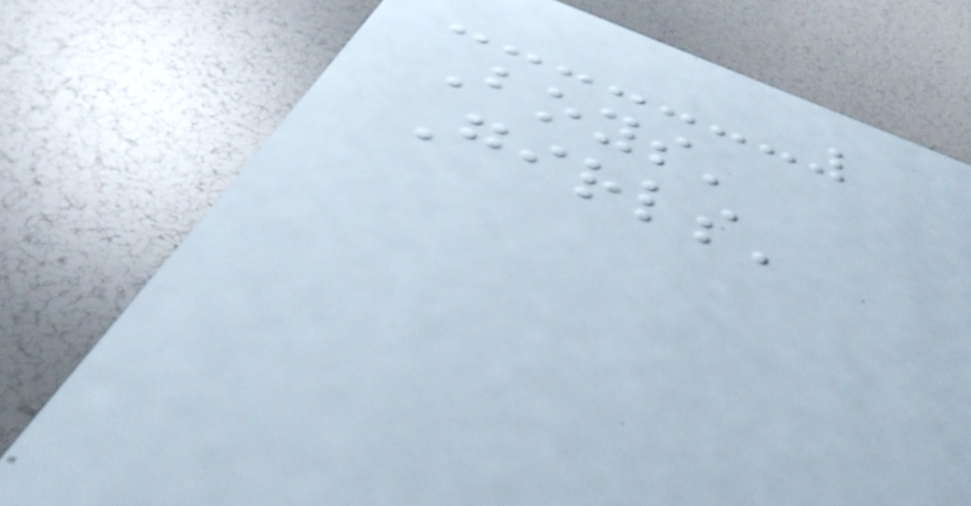Boys'
Girls'
